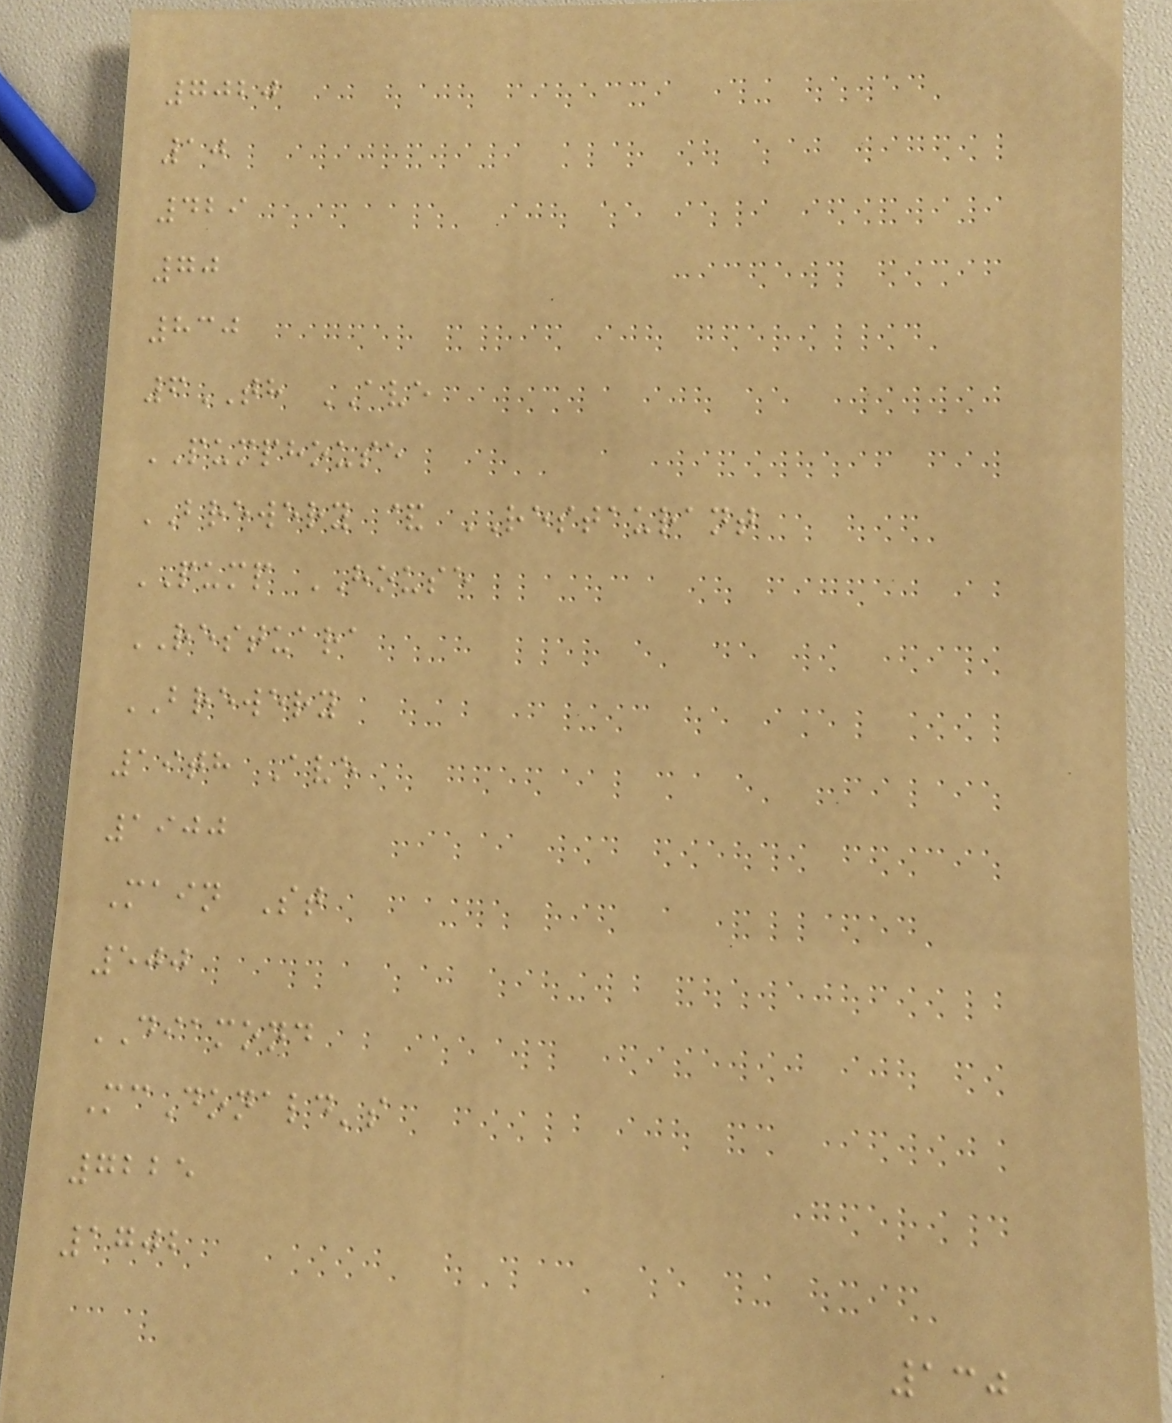7020
10
429
70
830
6TH AVE
PUMPHOUSE
BREWERY & RESTAURANT
PUMP HOUSE
RESTUARA
BREWERY
19th Ave
1900
Main St
500
DIAMOND
McDonald's
7225
1702
130
